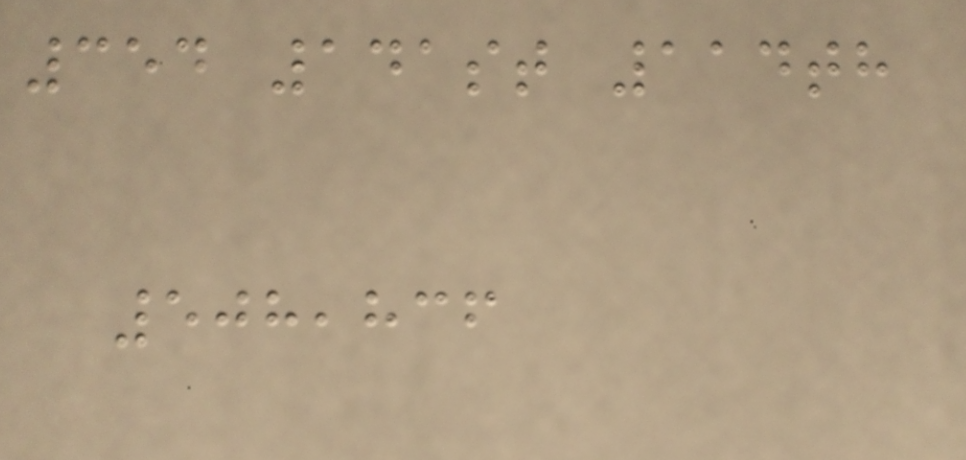354 141st 114th
508,836
